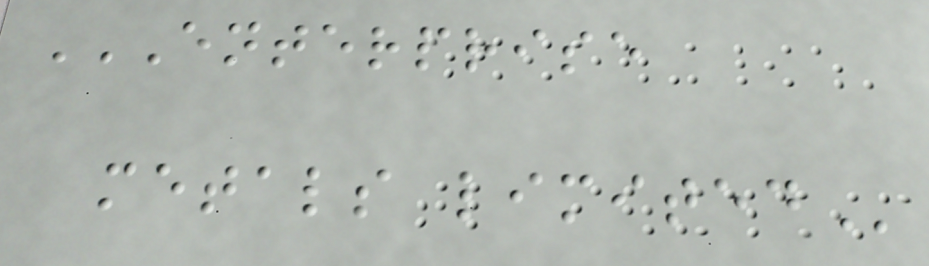ENTERPRISE
METALS LIMITED
